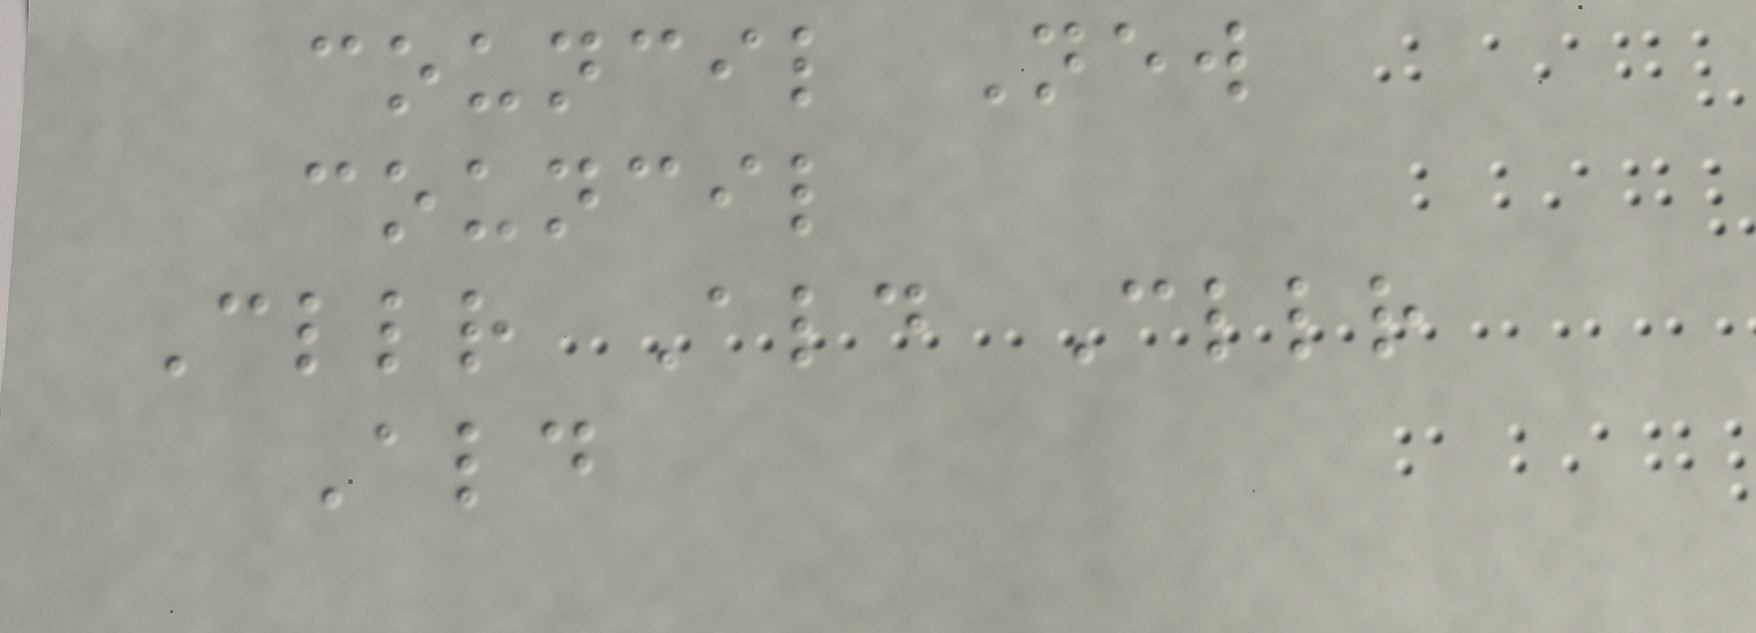council New
council
Cllr Ald Cllr
Ald
